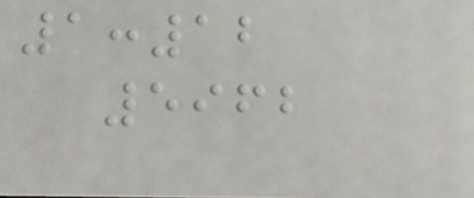1:12
5962
